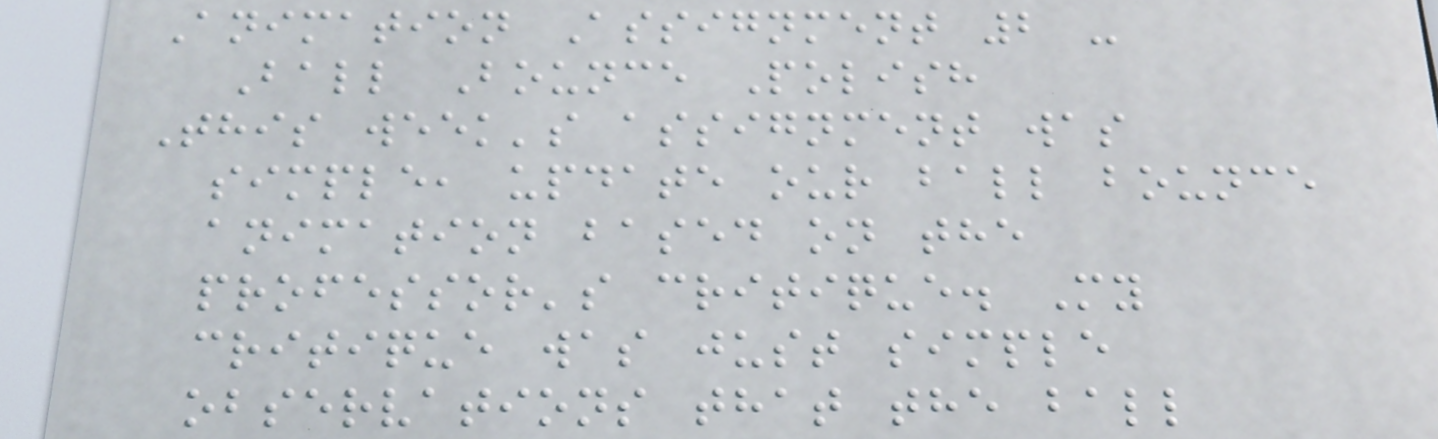Animation Assignment 2 -
Ball Bounce Polish
This week's assignment was
simple, update our ball bounce
animation based on the
professor's critique. My
critique was just simple
observations that the ball
